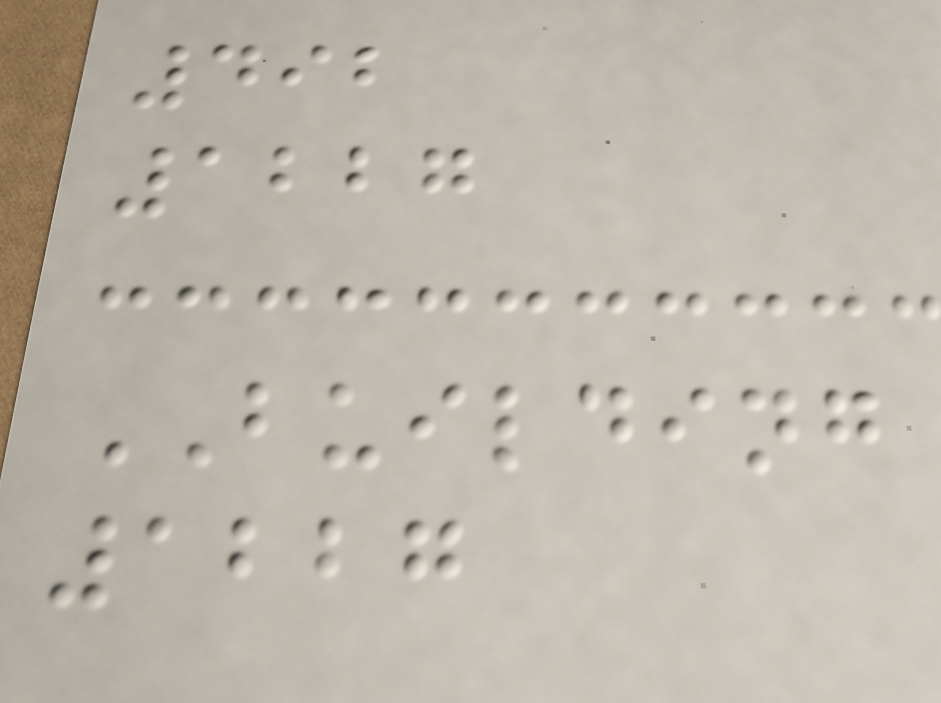492
1227
BUILDING
1227
